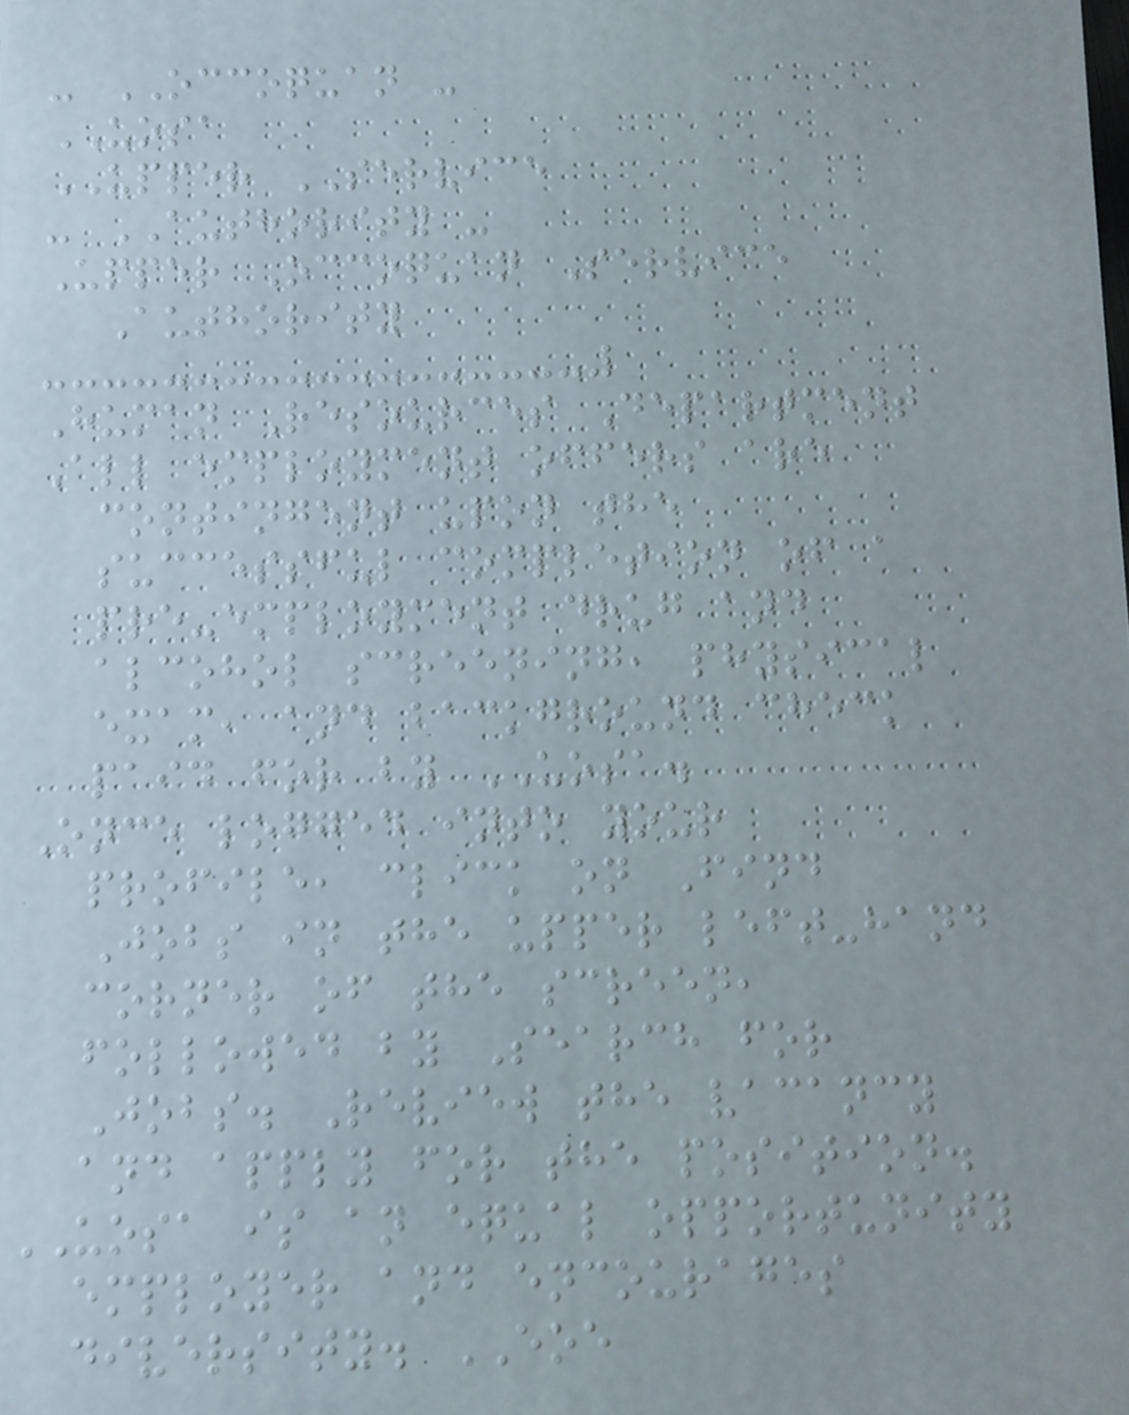- OCCOQUAN -
UOSA
UPPER SERVICE
- AUTHORITY -
Upper Occoquan Service
Authority
Human Resources Department
All employment offers are
contingent upon the
successful completion of a
pre-employment drug and
alcohol screening, physical
exam, and background check
paid for by UOSA.
Once logged into your
profile, click on Find
Jobs in the upper left-hand
corner of the screen,
followed by Search for
Jobs. Review the vacancy
and apply for the position.
UOSA is an equal opportunity
employer and encourages
diversity. EOE
